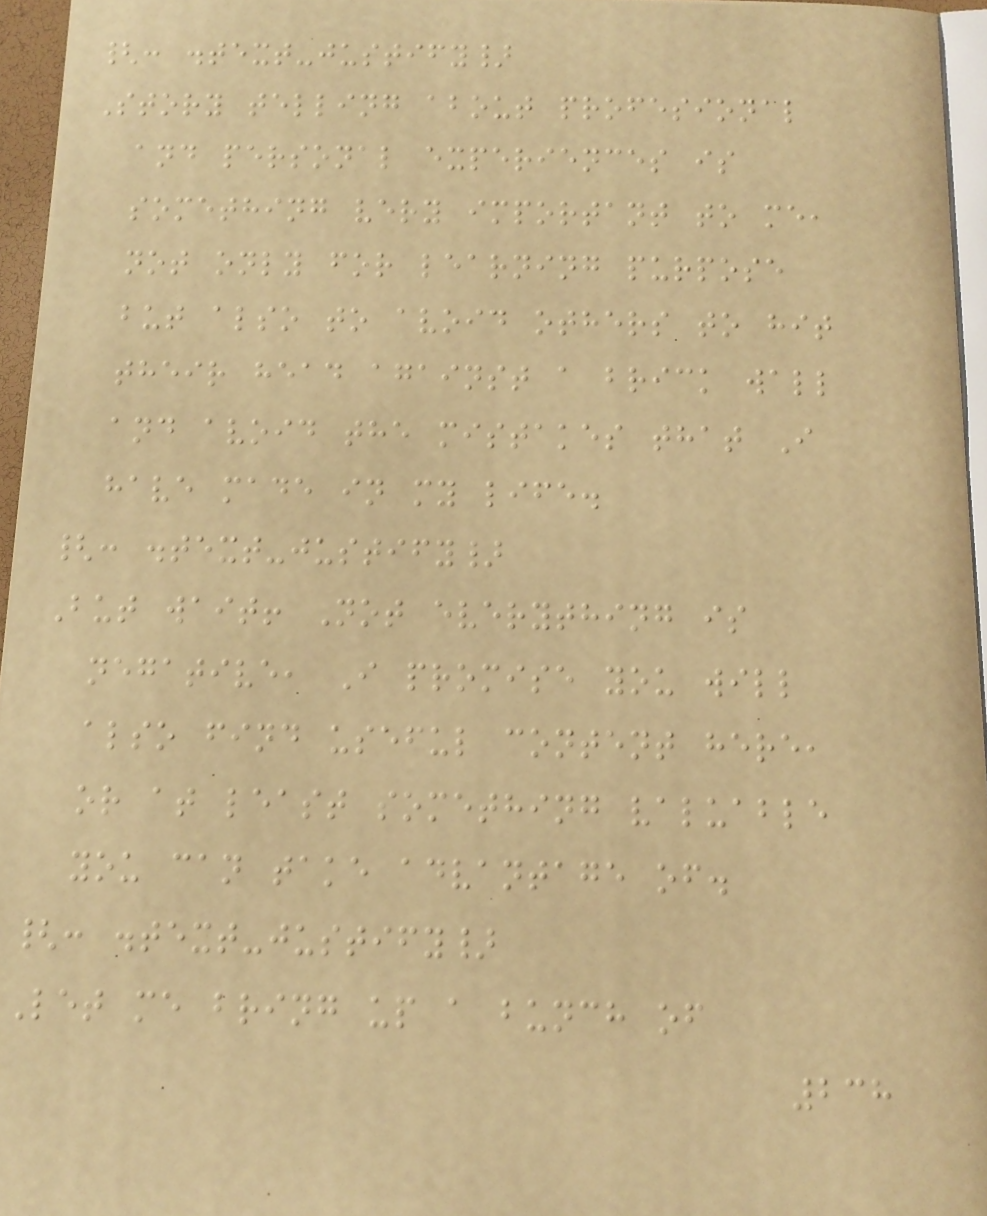{: .text-justify}
Story telling about profesional
and personal experiences is
something very important to me,
not only for learning purpose
but also to avoid others to hit
their head against a brick wall
and avoid the mistakes that I
have made in my life.
{: .text-justify}
But wait! Not everything is
negative, I promise you will
also find useful content here,
or at least something valuable
you can take advantage of.
{: .text-justify}
Let me bring up a bunch of
238
